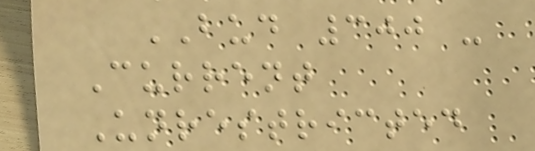BUD 300 -
Current
Unrestricted
